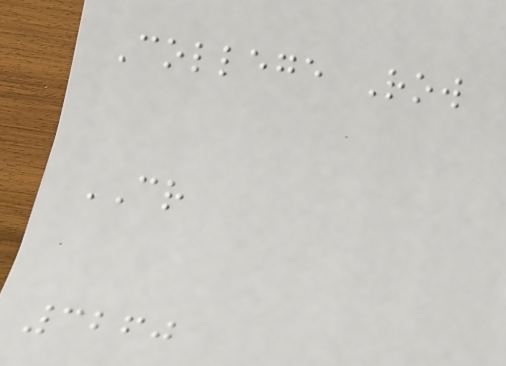College Row
CR
3260
